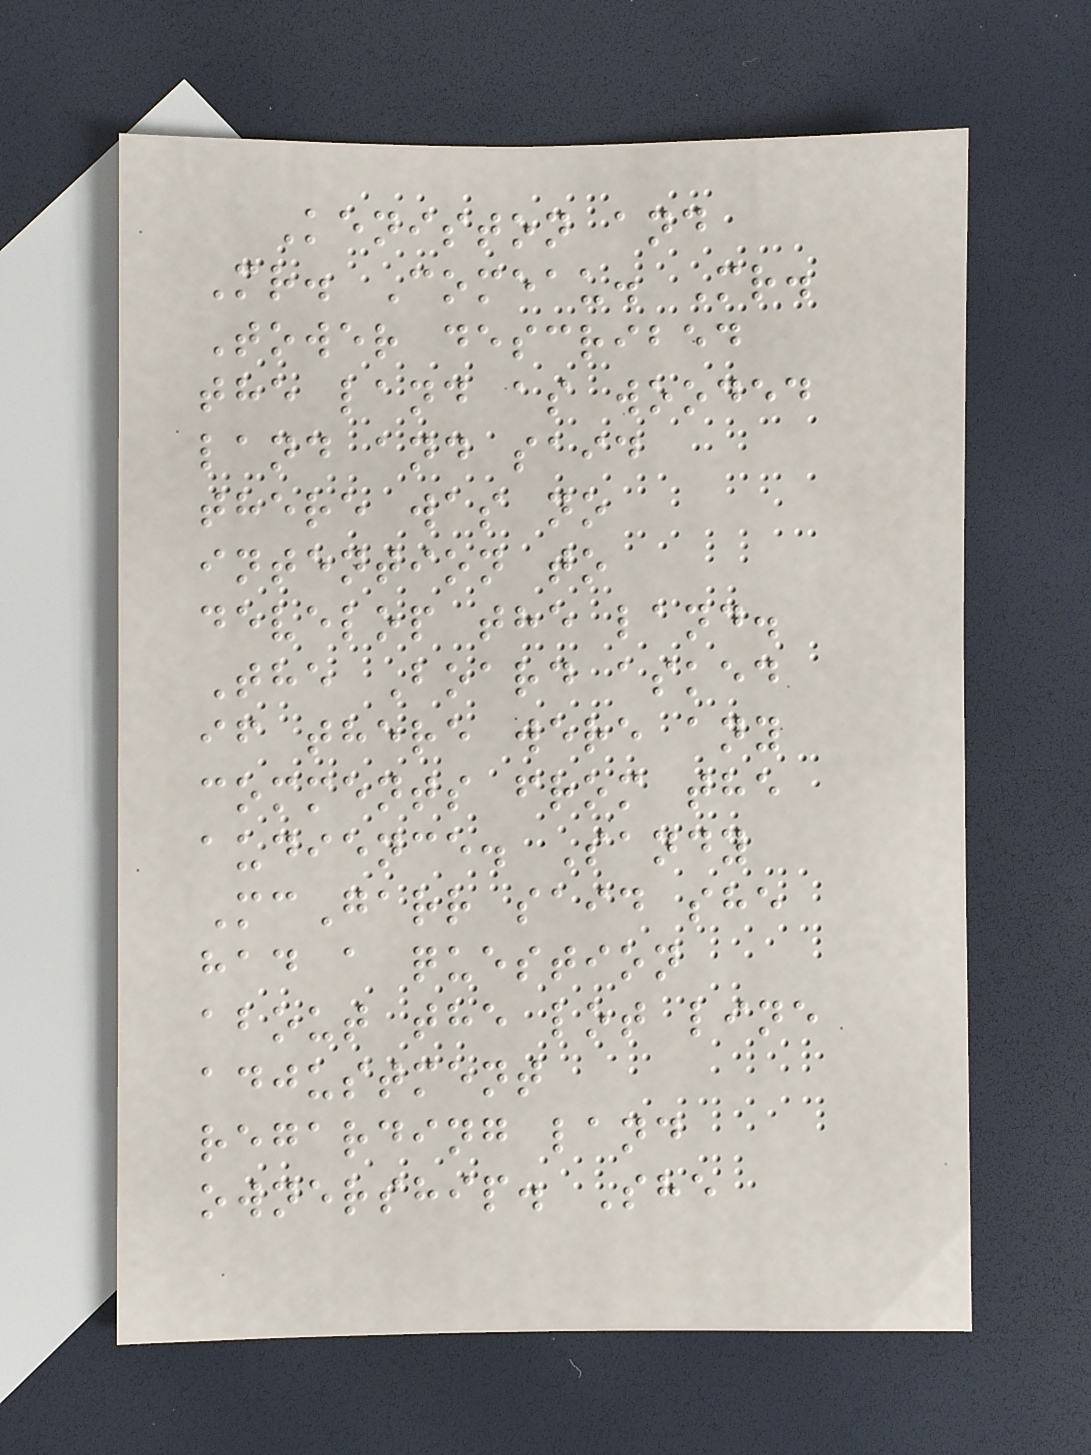Keniston and
Mr. Comeau. Mr.
Tower described
the land as wooded
land and said
there was no
intention to
develop the land.
The Board asked
if there were any
comments from the
audience. Sandy
McGarr said she
had a question
about the lot line
adjustment
regarding land
ownership. She
